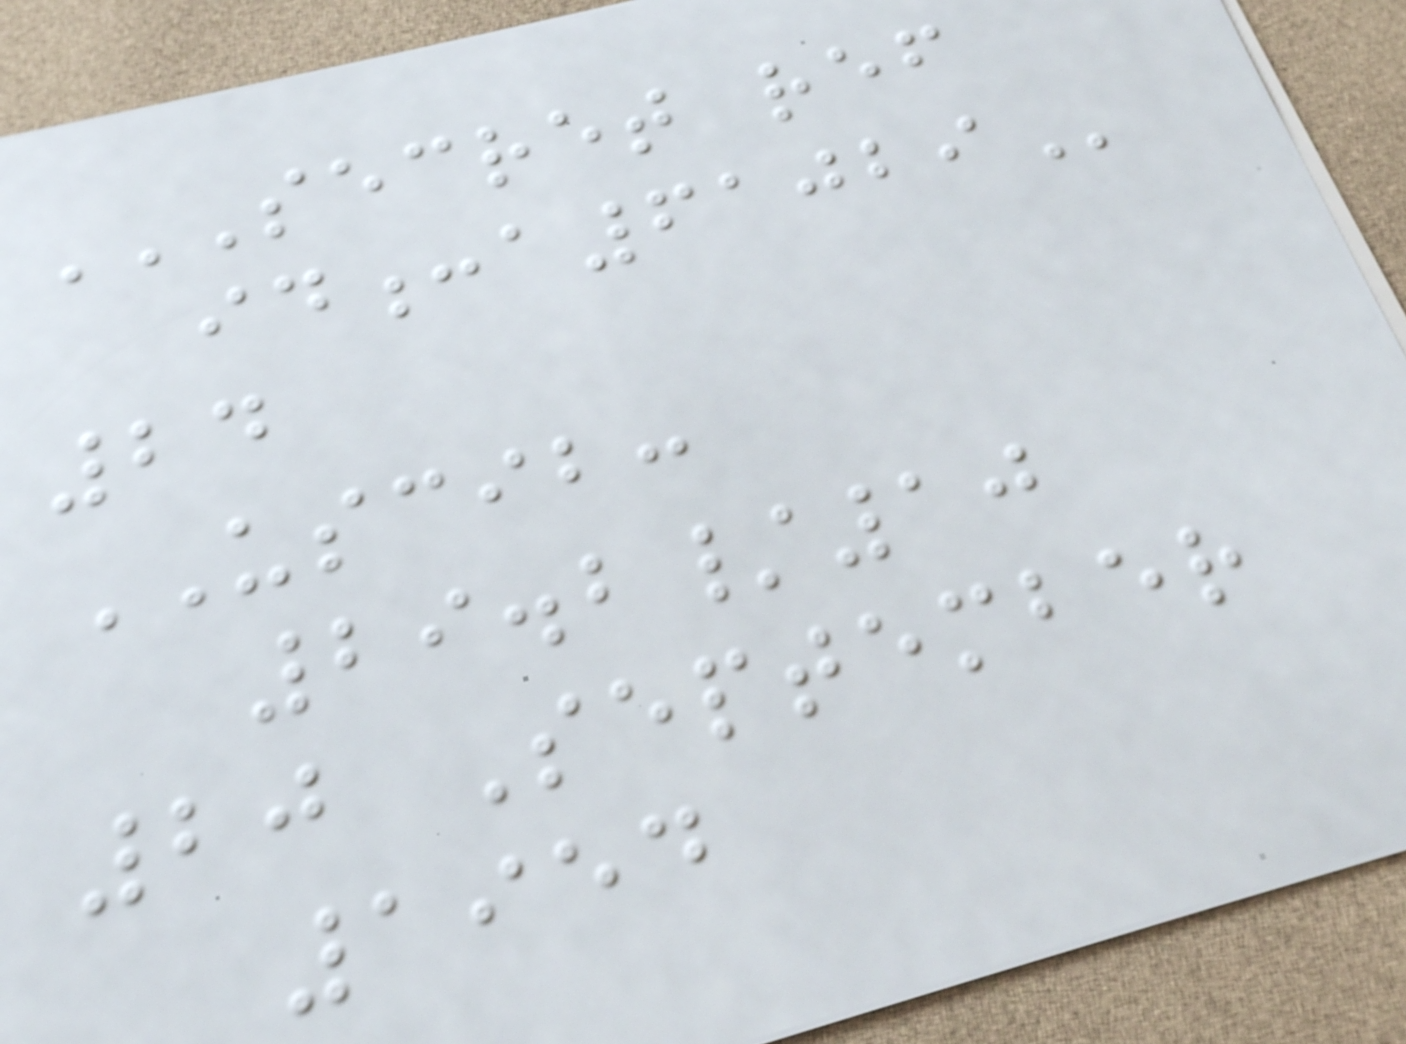SECRET REF
ID:A61029
24
USCIB:
29.2/10
20 September
1954
